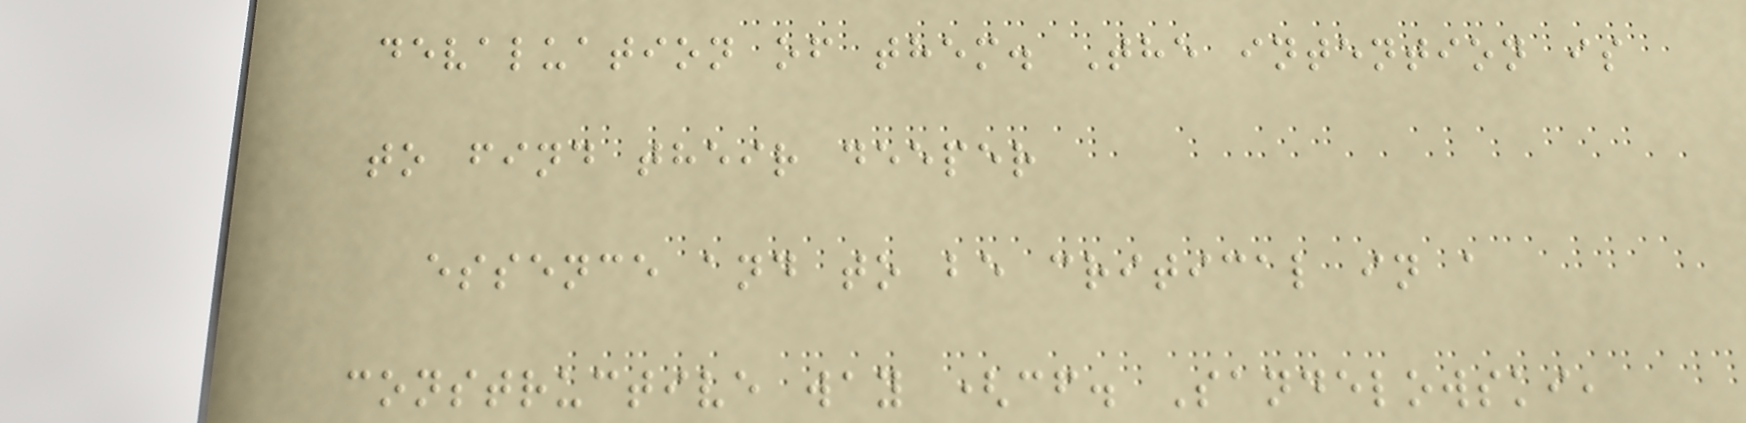devaluation of them. The intention is
to find their deeper
essence and to be critical in a
constructive way (cf. Sandelowski,
